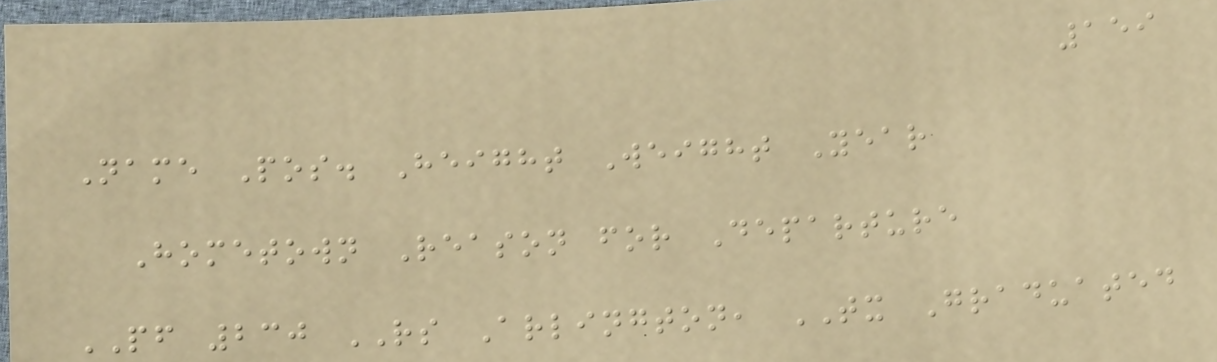159
Name Pos. Height Weight Year
Hometown Reason for Departure
PF 230 RS Arlington, TX Graduated
